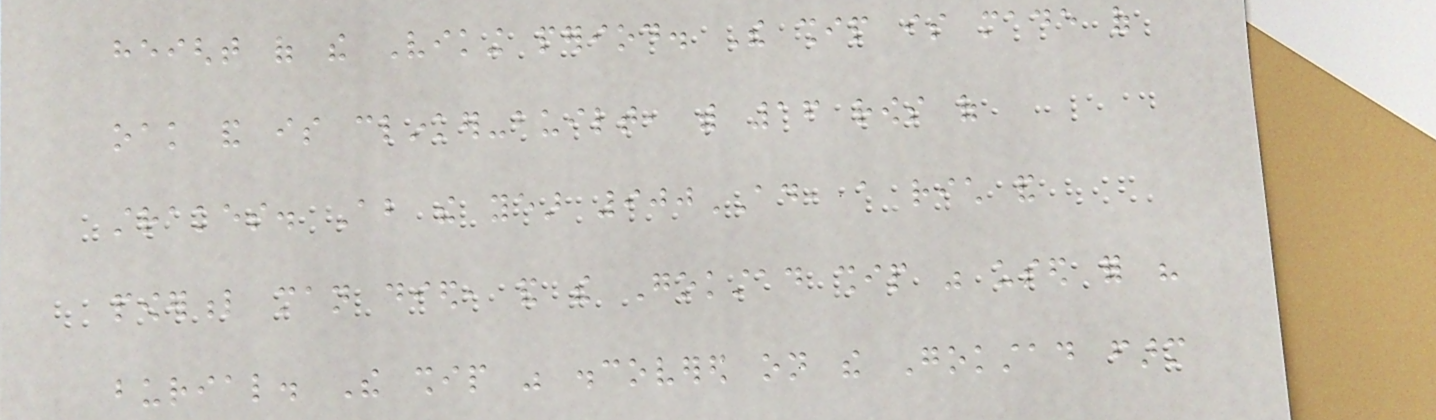height of the Viking period. The ship is made of
oak and is clinker-built, with 16 rows of
strakes. About the year 900AD, a rich and
powerful man died, and the Gokstad ship was used for his
burial. The ship was discovered on the Gokstad farm
